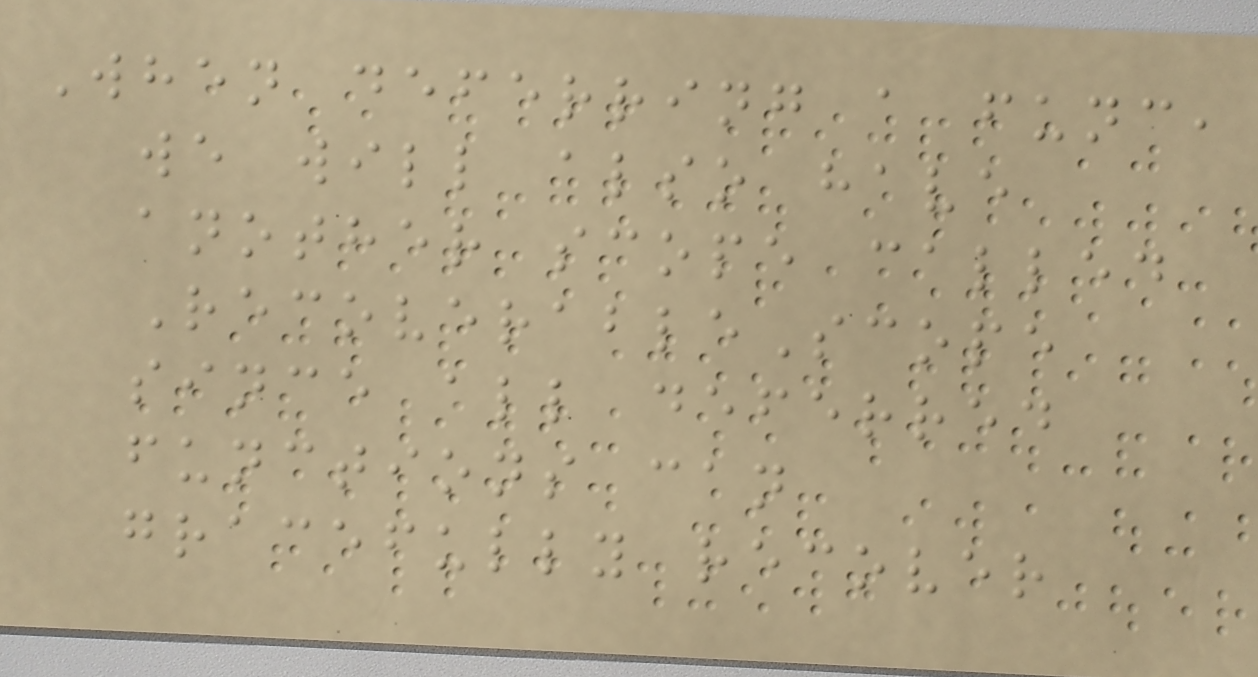When deferring a func,
we will also have
another scope called
RecoverableScope
since all deferred
functions can
gracefully recover
